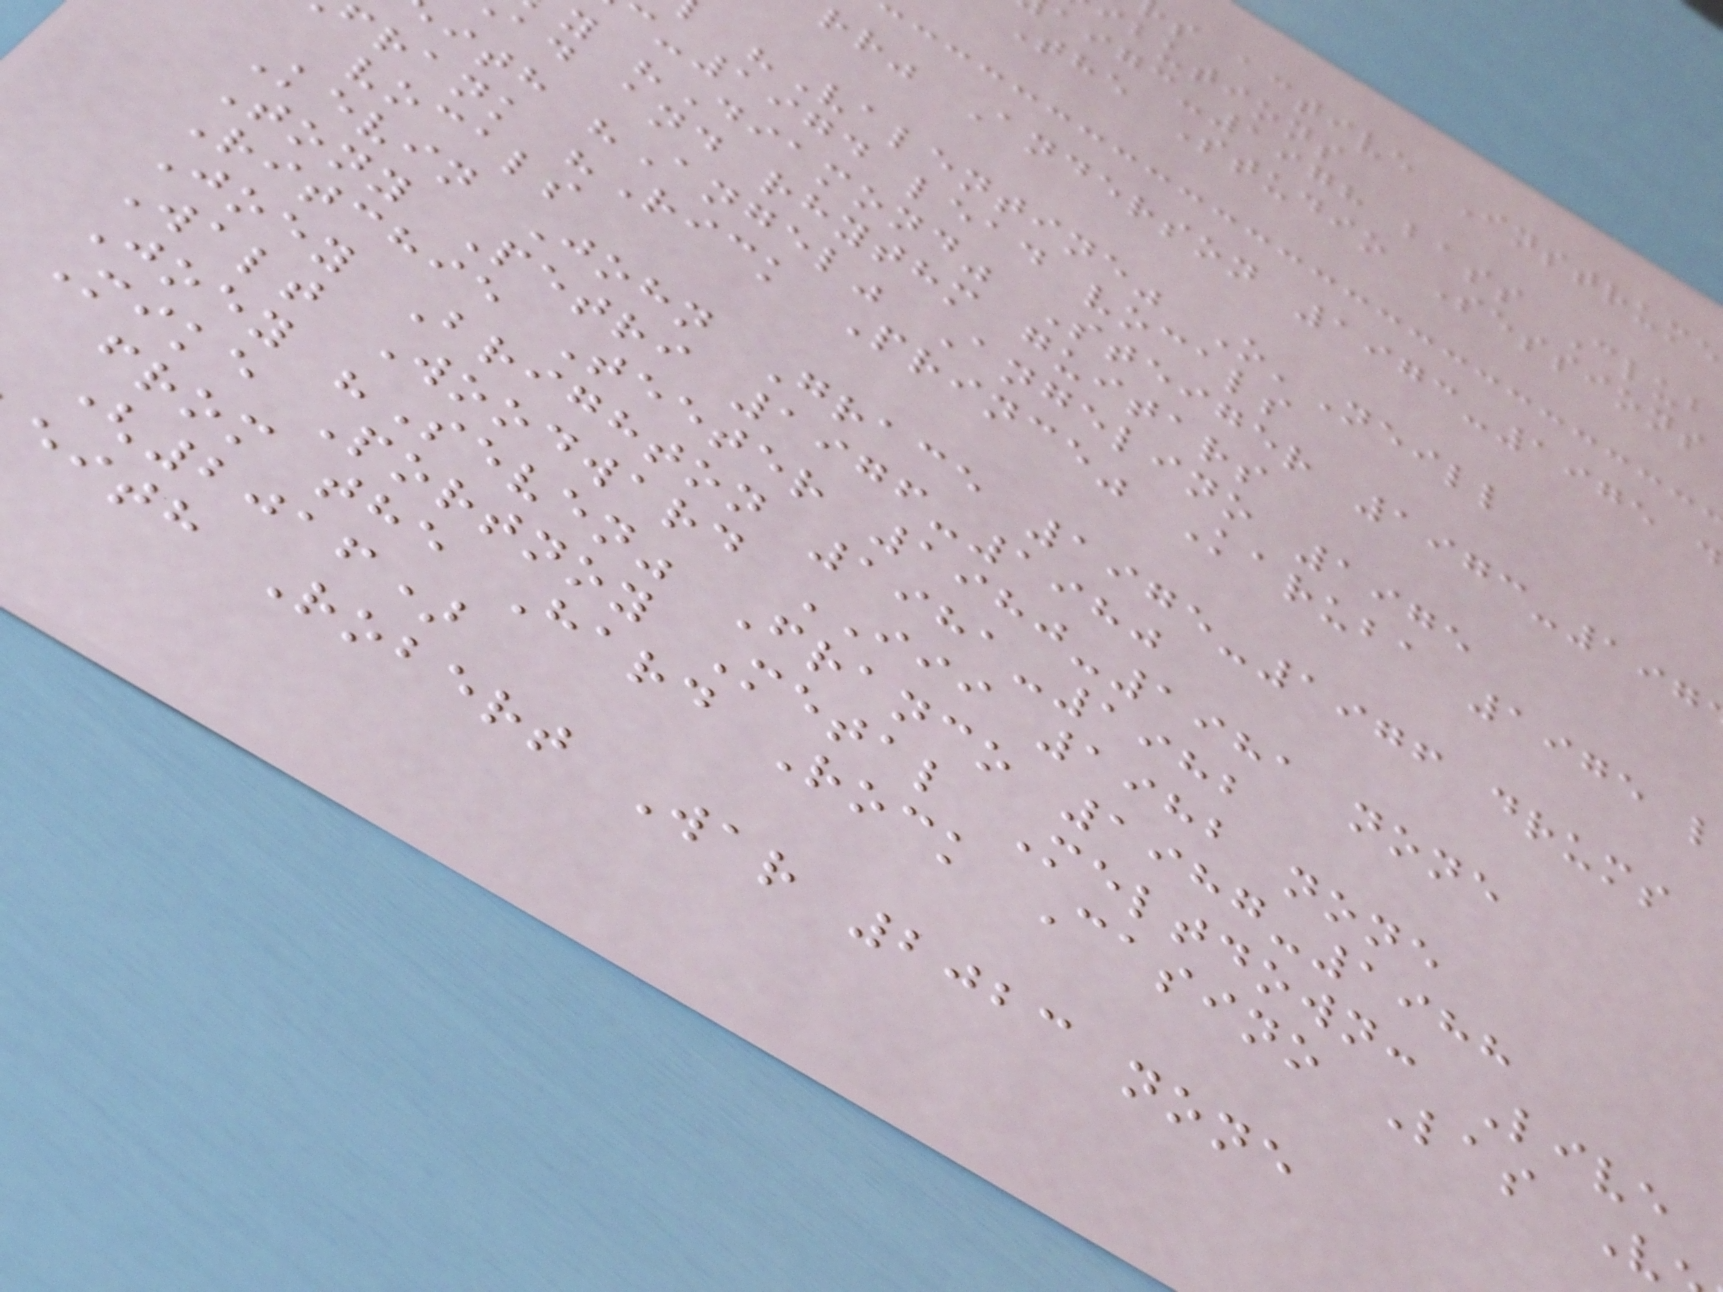s active Instrume
ibutions
-1978 bass Club
The Studio Sessions
rr" Anderson 1973-1975 d
"Valentine" O'Neill
-1974 lead vocals
y "Diamond" Steiger 1973-197
ad and rhythm guitars
ith "Angel" Angelino 1975
frank "Rick Prince" Karuba 1975 l
vocals
Kevin John Grace 1975-1976 drums
Tony Petri 1976-1980
Ritchie Teeter 1980-1981 none
Joey Brighton 1981-1982
Walt Woodward III 1982 none
Joey "Seven" Franco 1987-1988
Mike Portnoy Metal Meltdown: Live
from the Hard Rock Casino Las V
(2016)
eith Robert War 2023 none
